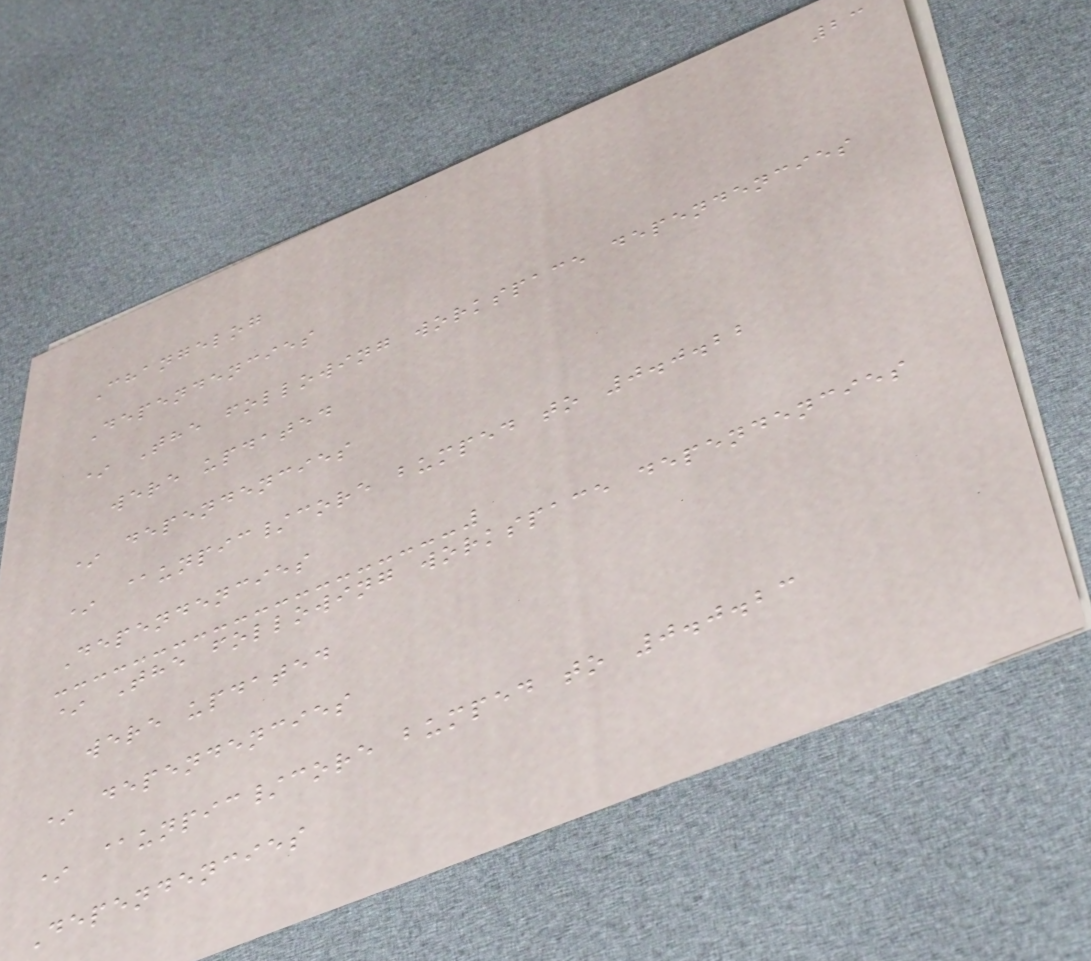23
Changelog
Dependencies
* The following workspace dependencies
were updated
* dependencies
* @unpic/core bumped to 0.0.22
Dependencies
* The following workspace dependencies
were updated
* dependencies
* @unpic/core bumped to 0.0.23
Dependencies
